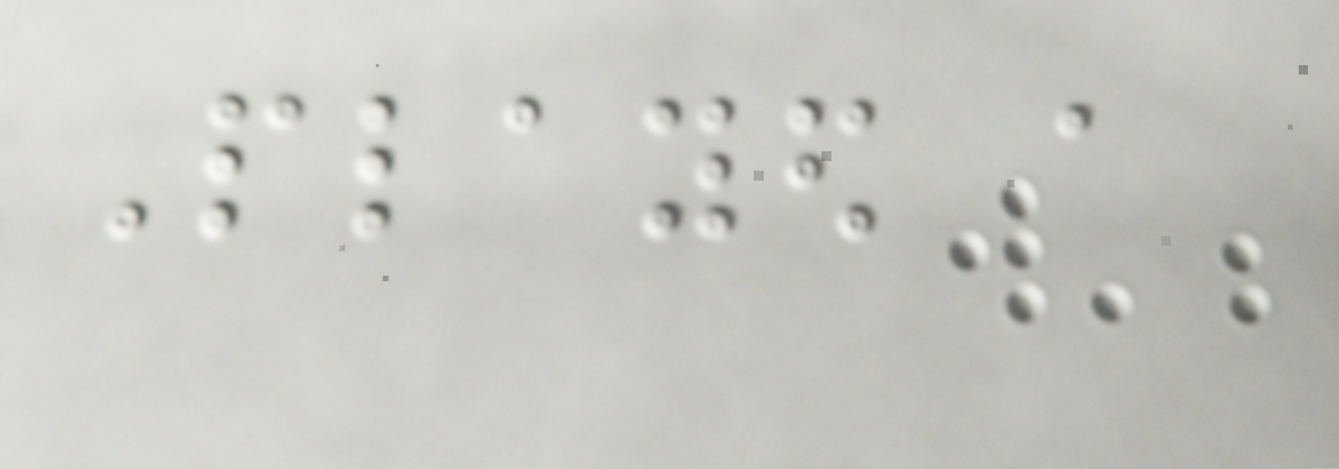Played a
